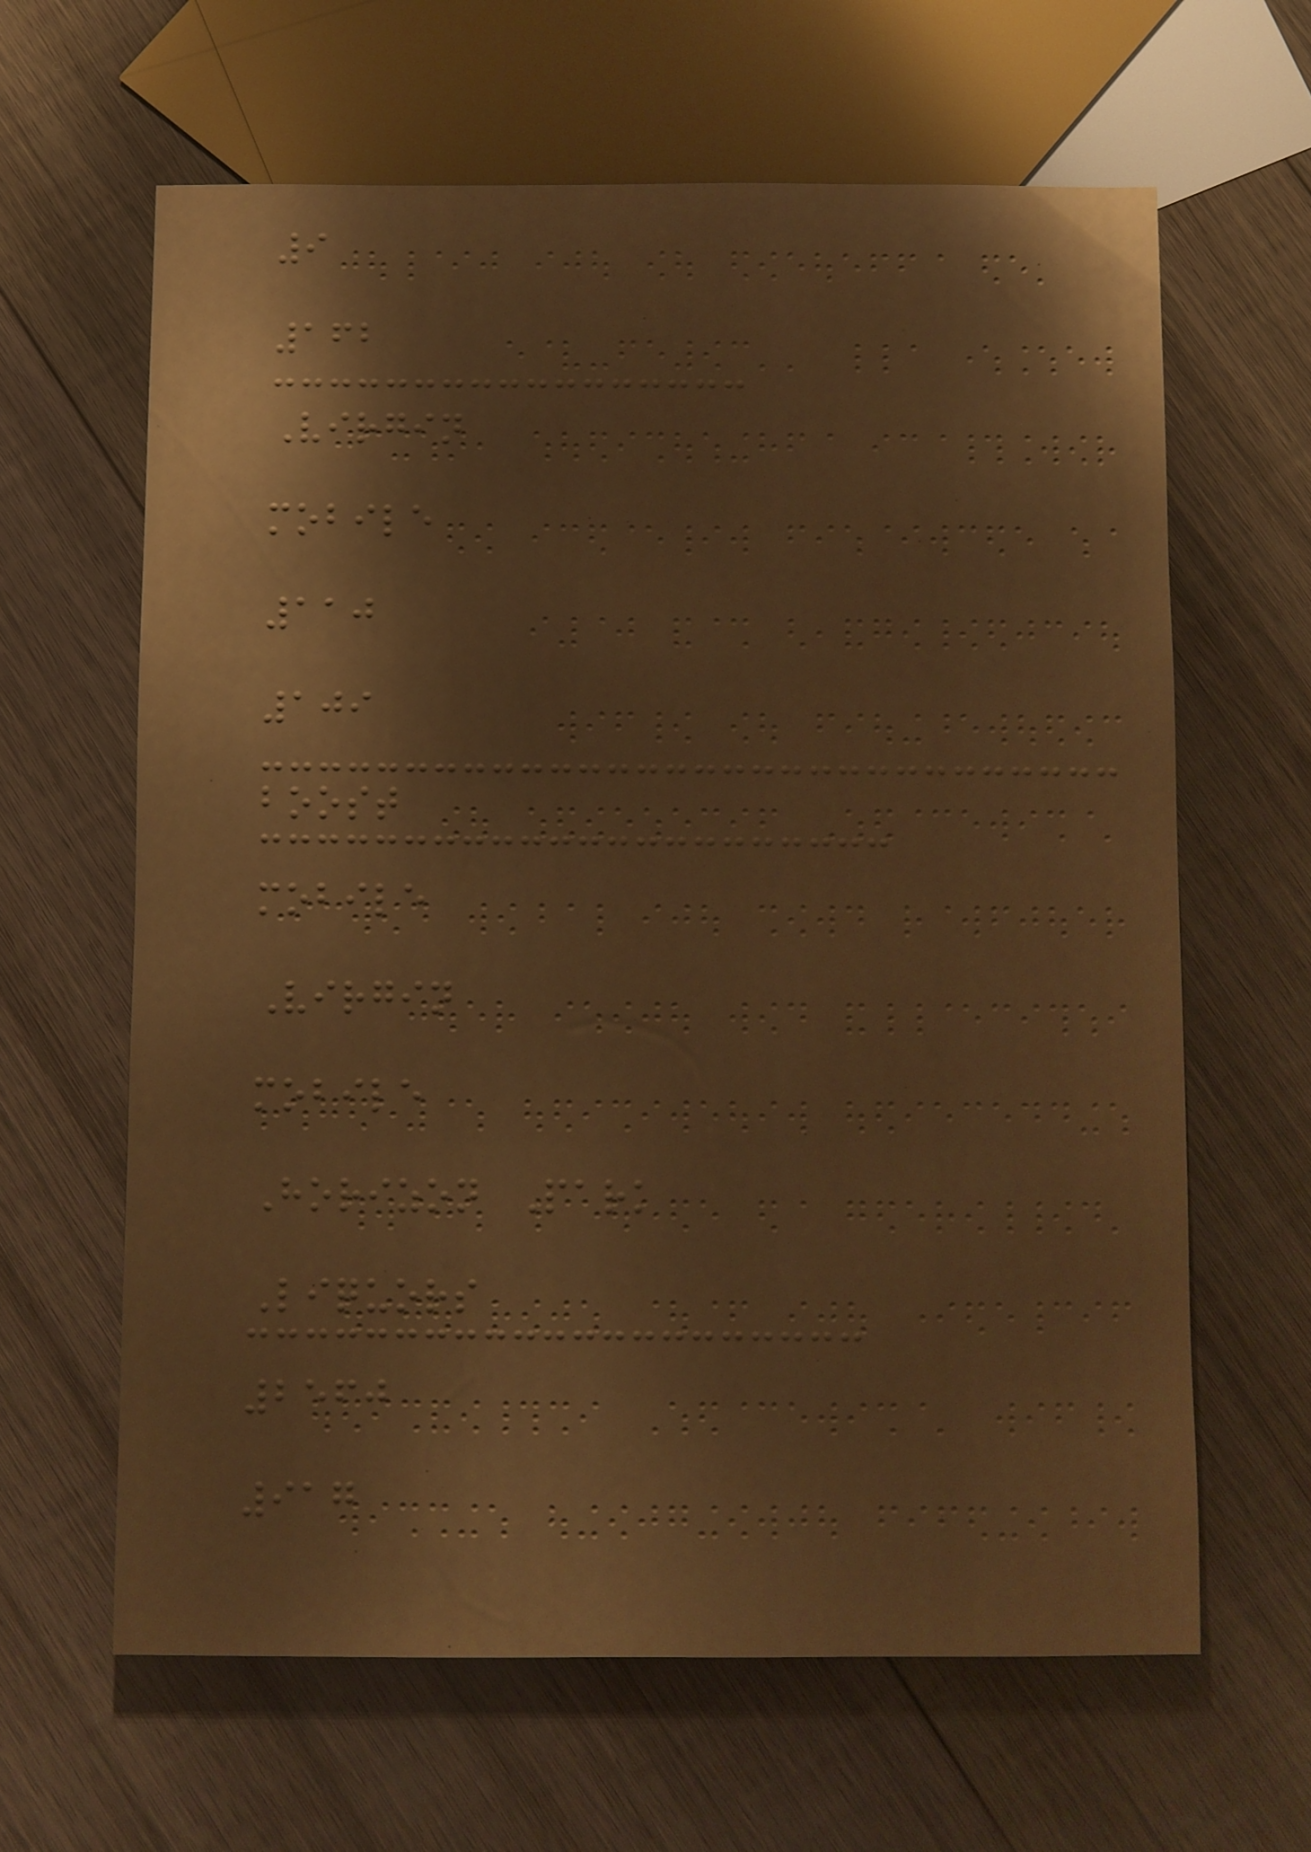9
162
Virgin
mobile
110
109
boost
mobile
Virgin
mobile
Horizon Park
Liquors
2560
917
